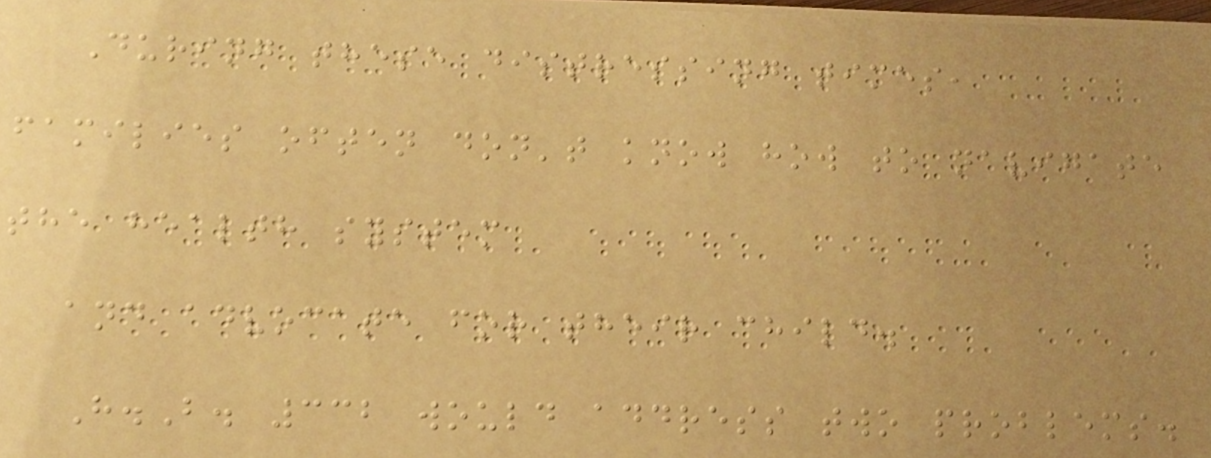During these distressing times,
families often don't know how to navigate
the health system
and advocate for their child.
H.B. 332 would address two problems.
